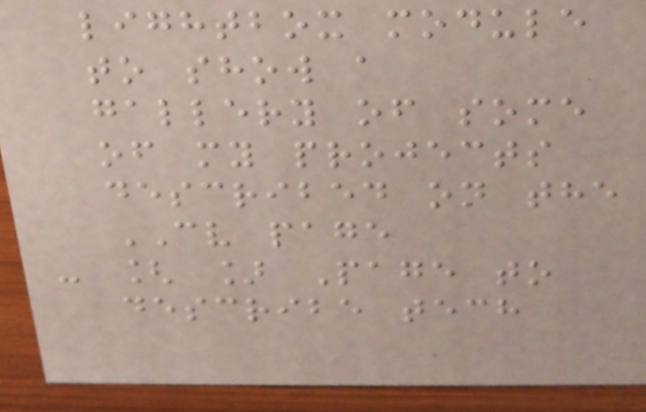lightbox module
to show a
gallery of some
of my projects
described on the
CV page
- [ ] Page to
describe tech
